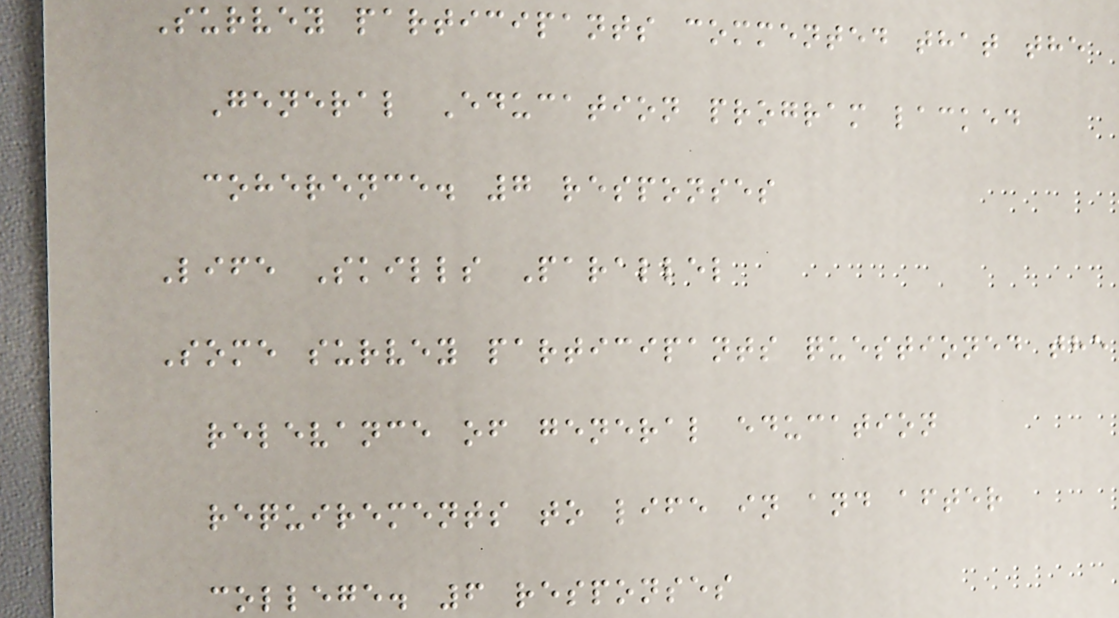Survey participants commented that the
General Education program lacked
coherence. 7 responses
Life Skills Parallel
Some survey participants questioned the
relevance of general education
requirements to life in and after
college. 6 responses
